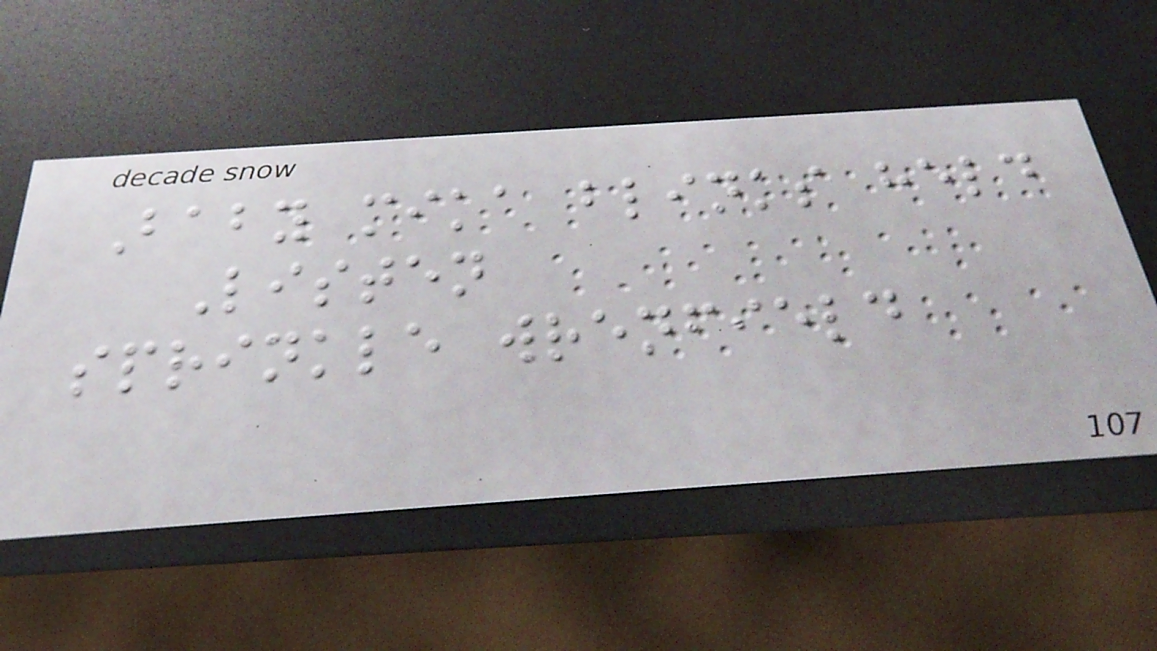Baby mika blinks held
Listen
sprinkle wrenfield
